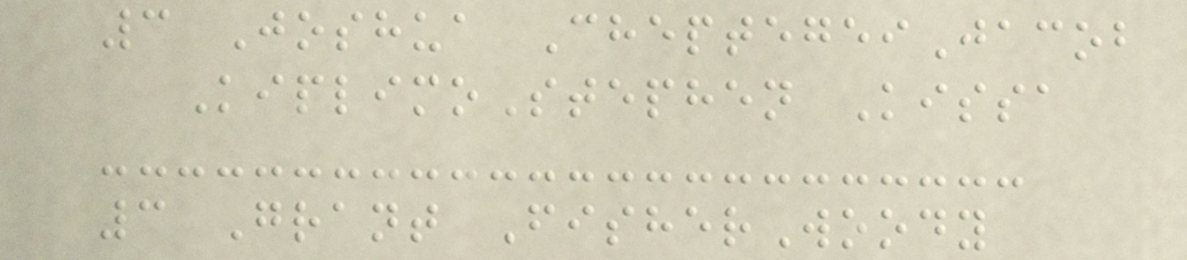3 Joshua CheptegeiJacob
KiplimoStephen Kissa
3 Grant FisherWoody
